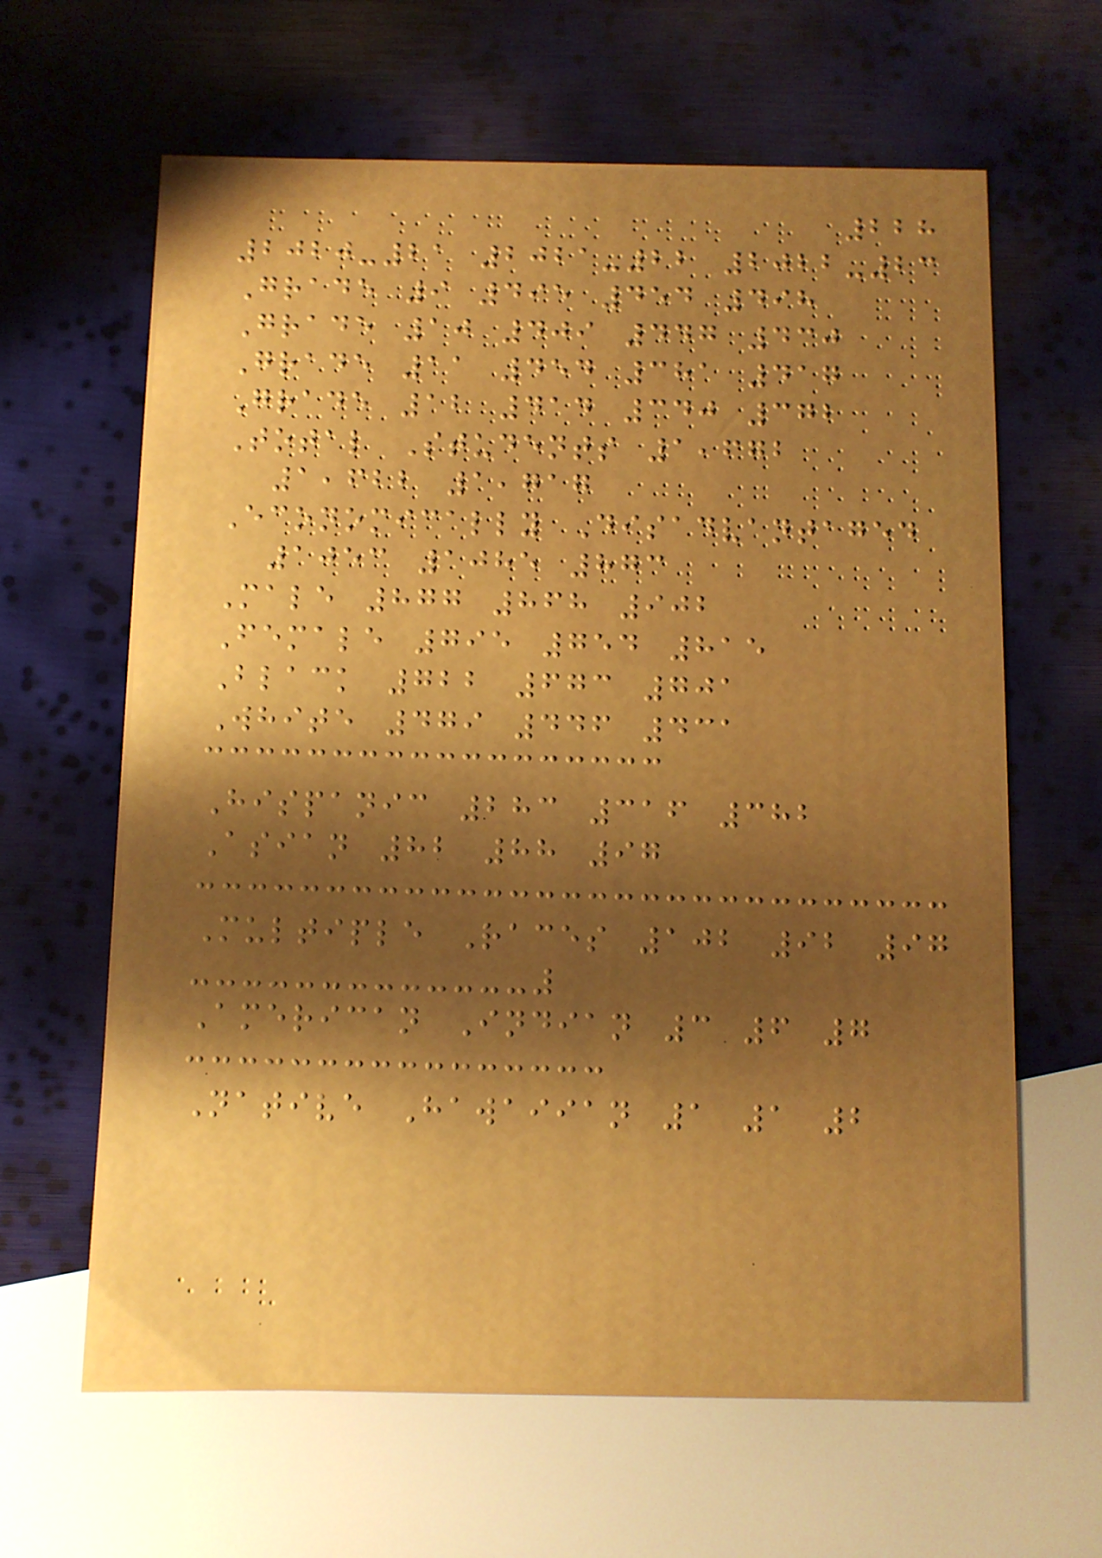228
2020-21 2021-22 2022-23
Grade 9 495 454 498
Grade 10 409 447 430
Grade 11 454 381 417
Grade 12 414 340 372
Total Students 1,672
1,622 1,717
Economically Disadvantaged
1053 1085 873
Male 877 868 902
Female 795 754 815
Black 722 673 701
White 479 446 431
Hispanic 283 316 382
Asian 82 88 97
Multiple Races 102 92 97
American Indian 3 6 7
Native Hawaiian 1 1 2
